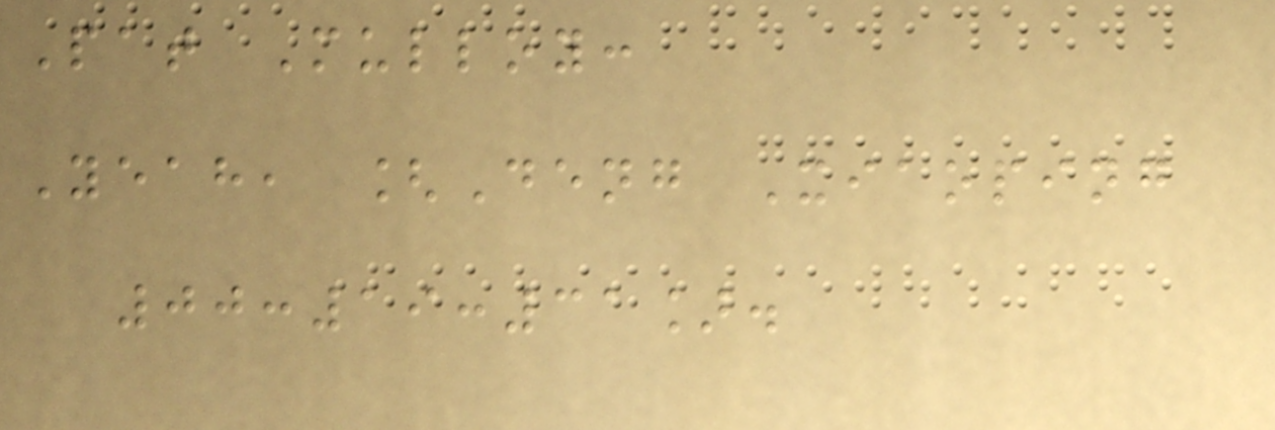Pat Mulloy:
Yeah, [Deng Xiaoping
00:19:31].
